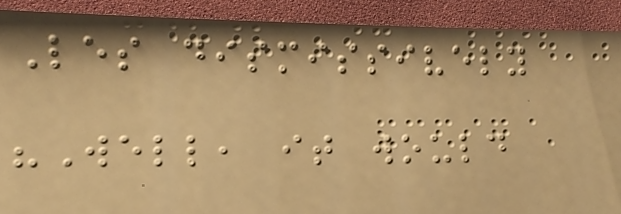Les dismissively
"Well, it would
